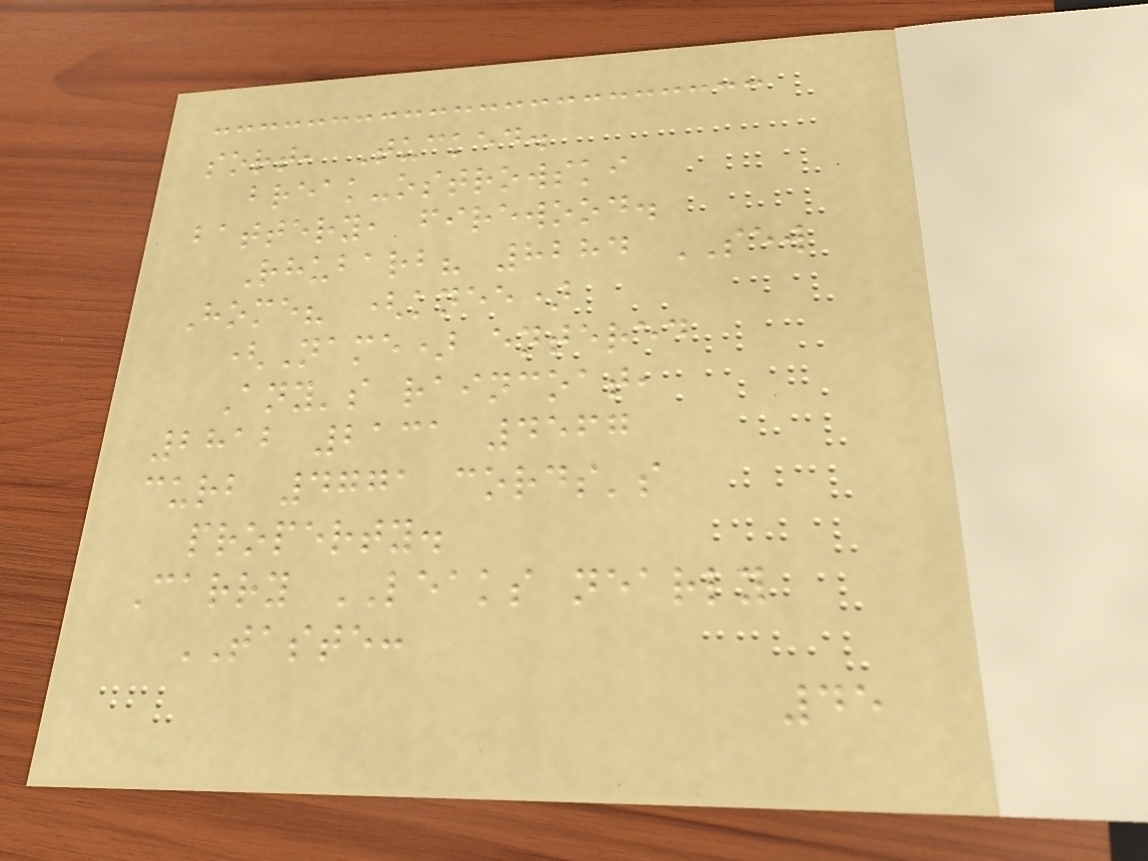sort, Tucked.
break-ostrowski
battery, firewood.
Rhubarb? 8284 SEW
Home? (knee)
(Name) entered
Any's raincoat,
2812 2131 4567
curb 4771 cords's
property.
Carry LEAKS nearly
TASTE:
45
